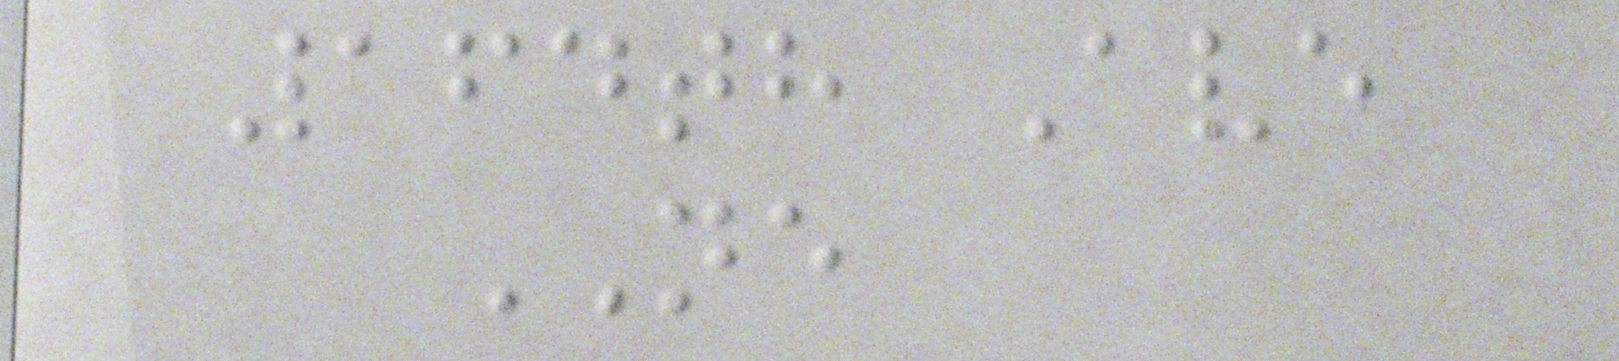164th Ave
NE
